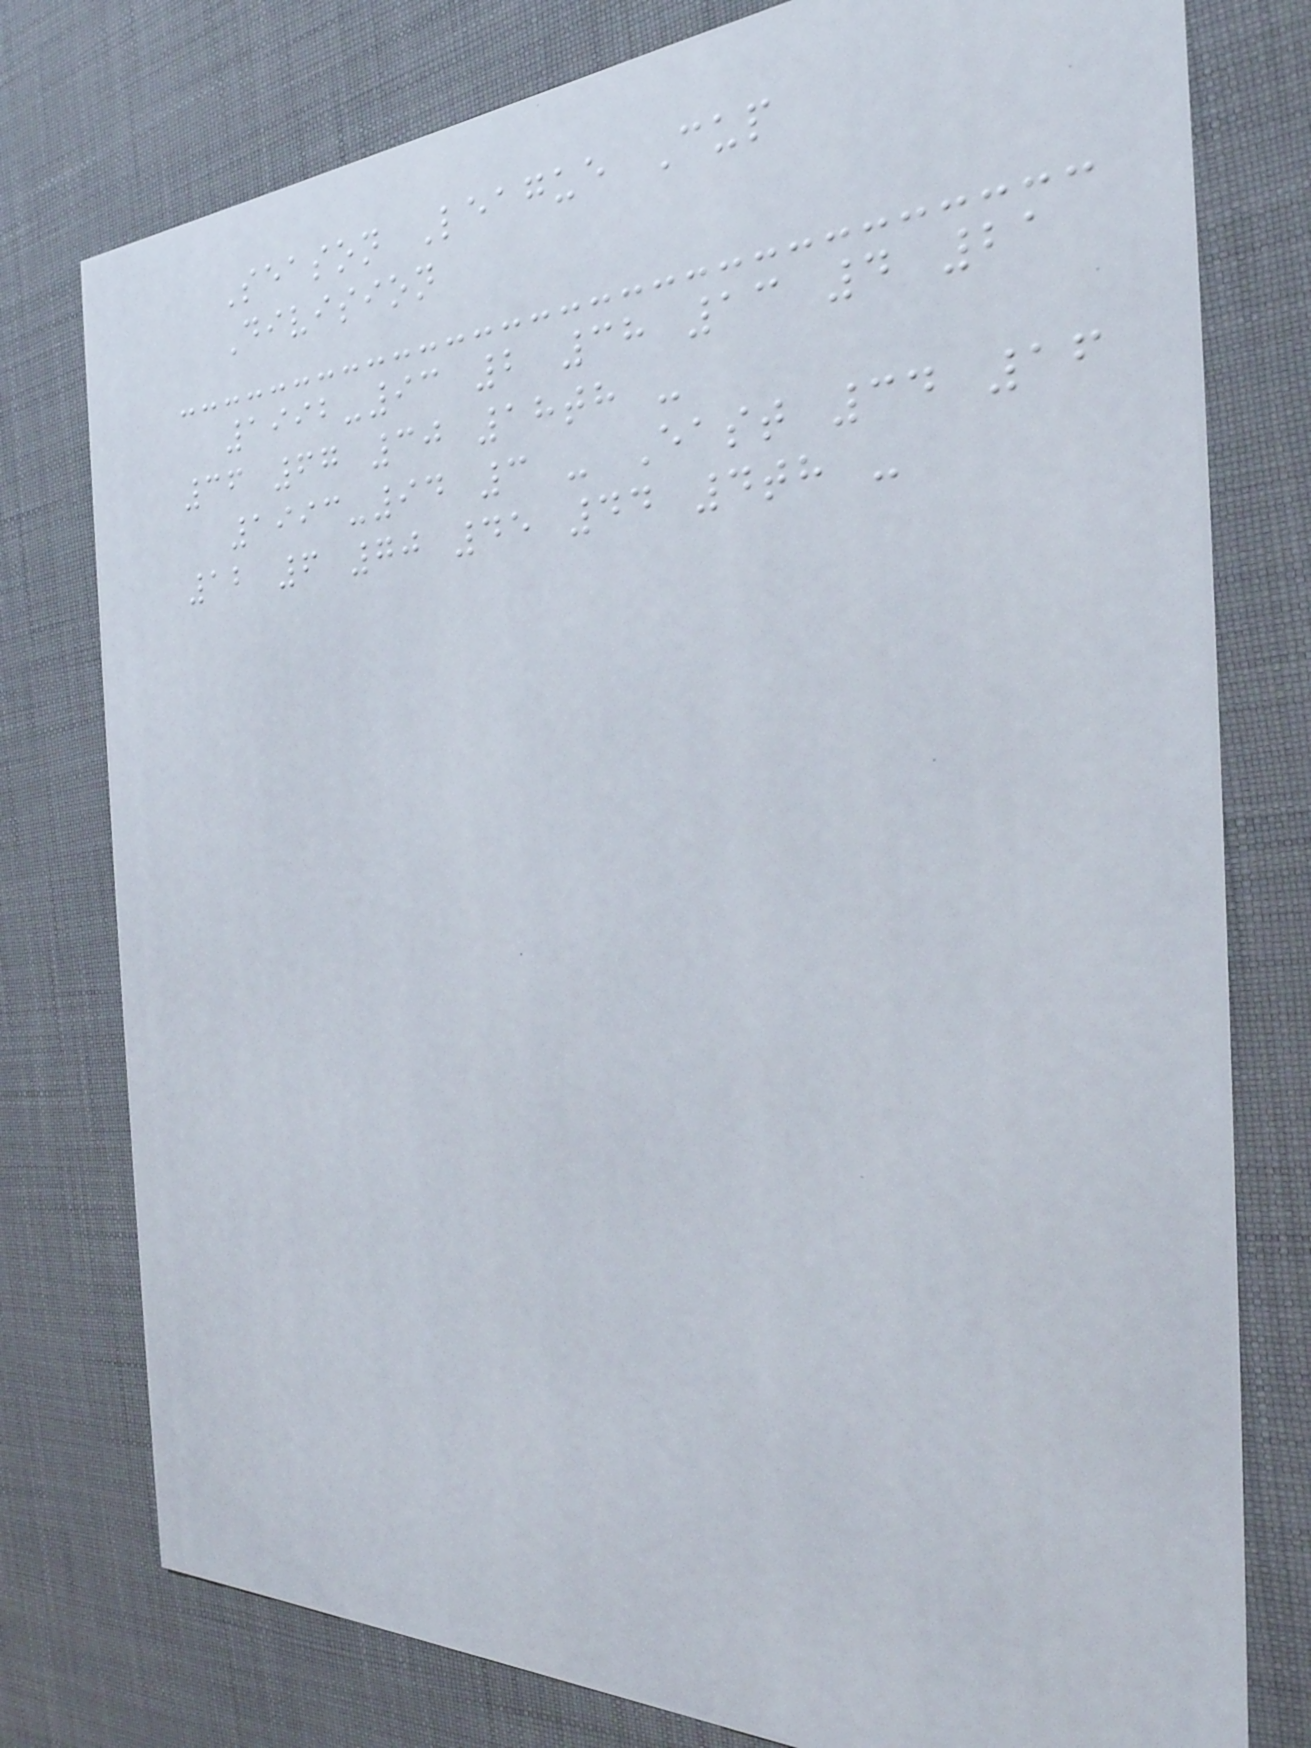Season League Cup
Division
1992-93 2 38 13 4 21
36 67 30 18th -
1993-94 3 - East 34 16
12 6 70 45 44 4th -
